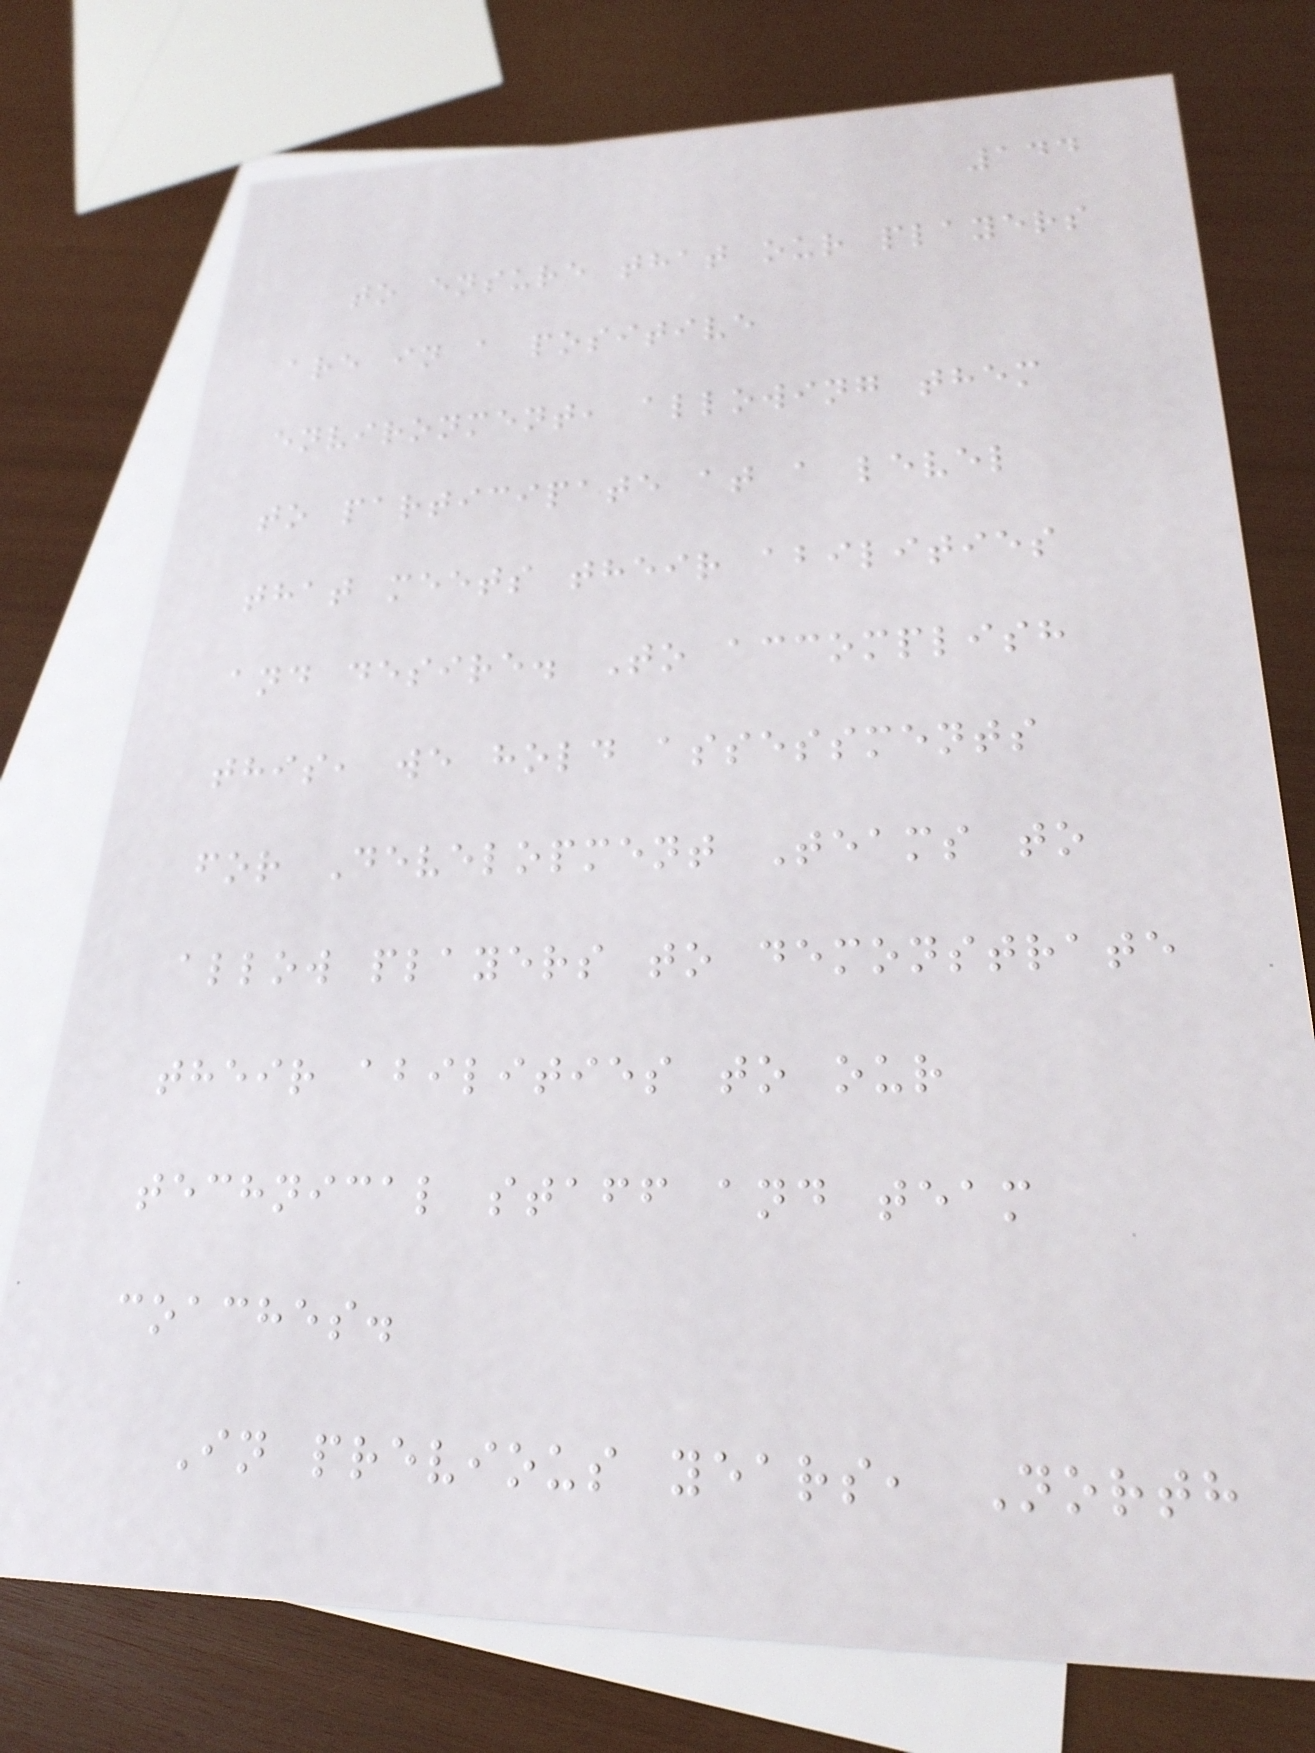144
to ensure that our players
are in a positive
environment, allowing them
to participate at a level
that meets their abilities
and desire. To accomplish
this, we hold assessments
for Development Teams to
allow players to demonstrate
their abilities to our
technical staff and team
coaches.
In previous years, North
